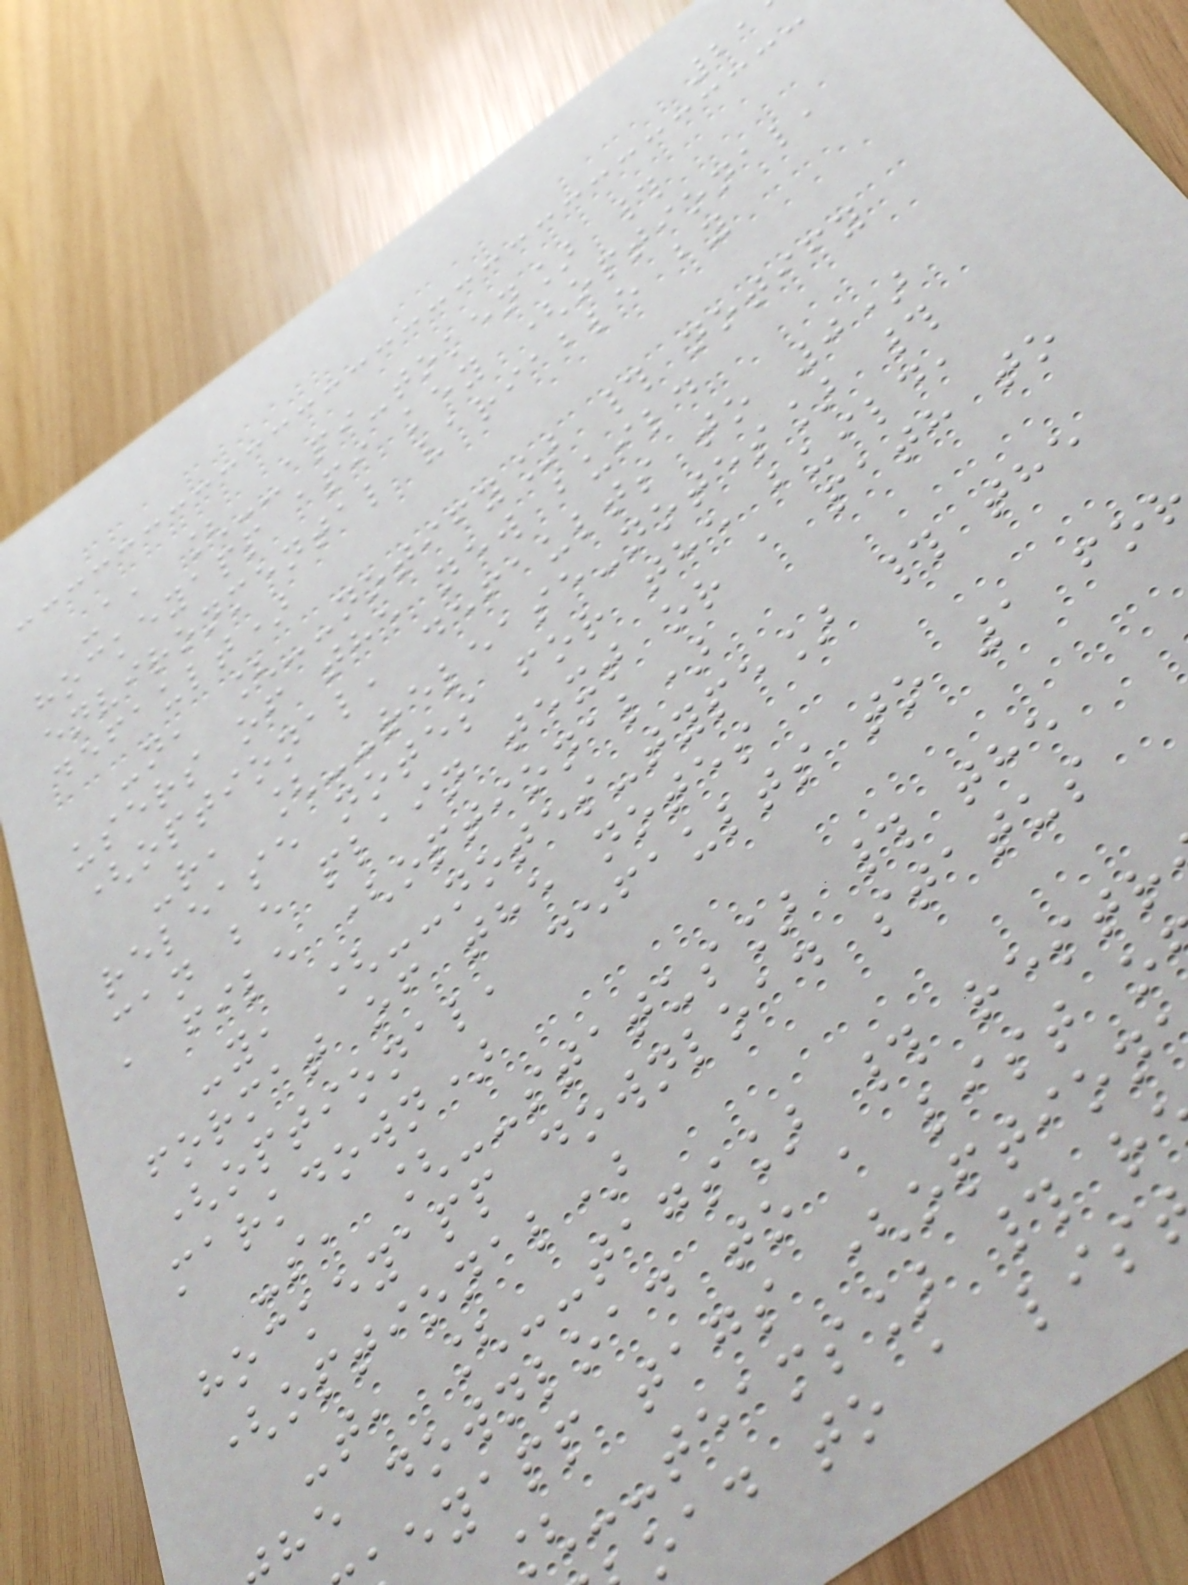-a, [--api-token] #
hockeyapp api key (optional,
environmental variable by
default)
-n, [--notify] # notify
users of the new build
(optional, defaults to 0)
-r, [--release-notes] #
release notes for the build,
can be plain text or a path to
a file (optional)
-y, [--notes-type] # the
format of the notes
(optional, defaults to 1 fo
markdown)
-s, [--status] # the
hockeyapp download status
(optional)
-t, [--tags] # restr
he download to a list o
eyapp tags (option
--teams] # r
oad to a lis
